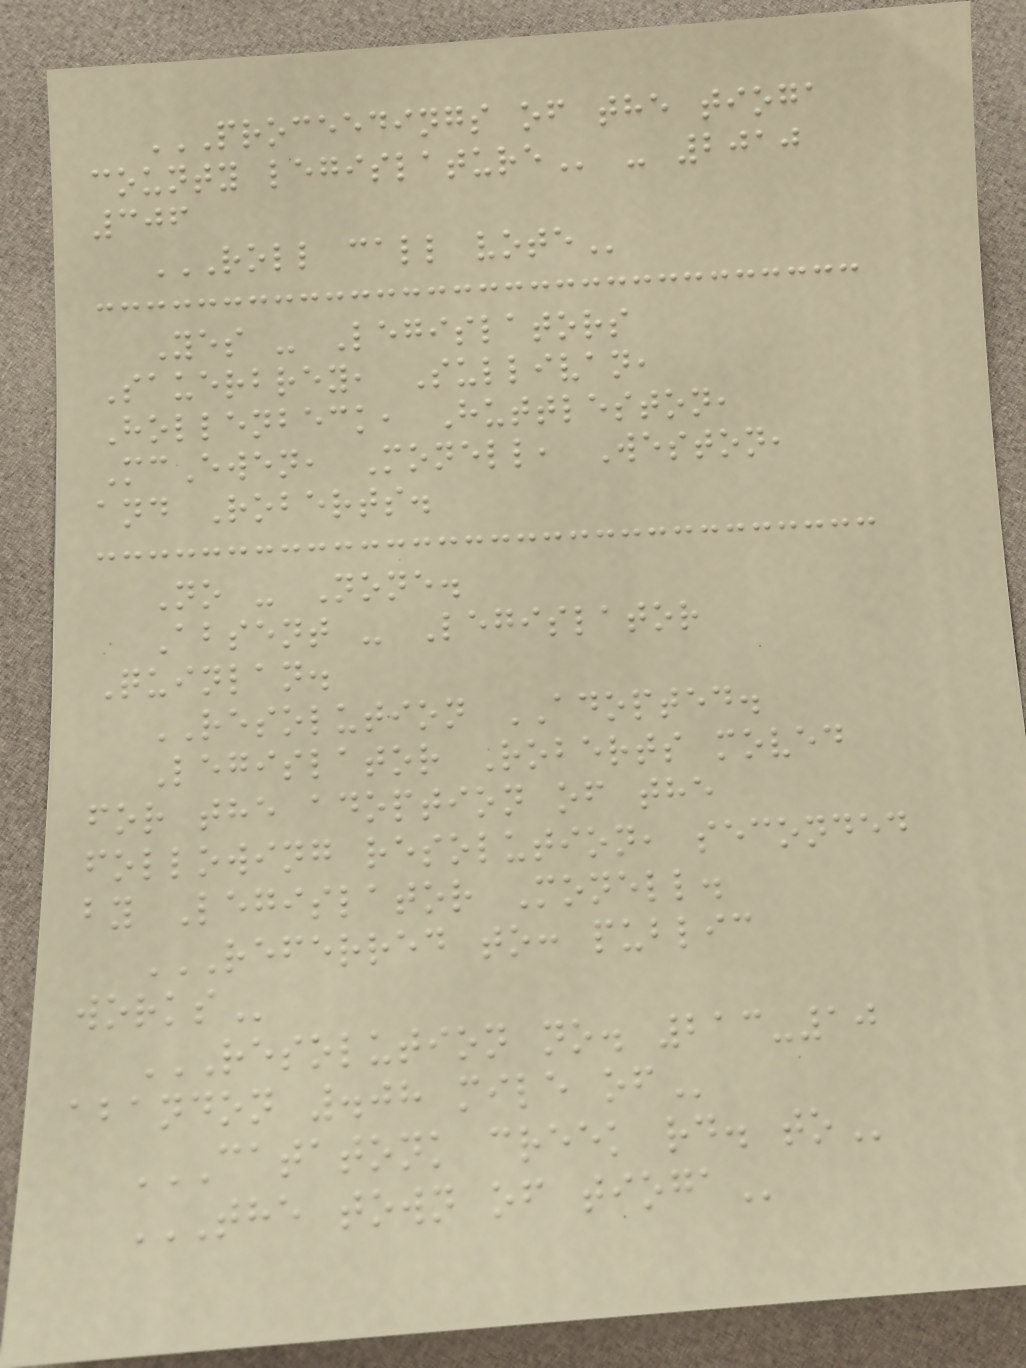PROCEEDINGS OF THE TIOGA
COUNTY LEGISLATURE - 2010
306
ROLL CALL VOTE
Yes - Legislators
Sauerbrey, Sullivan,
Hollenbeck, Huttleston,
McEwen, Monell, Weston,
and Roberts.
No - None.
Absent - Legislator
Quinlan.
RESOLUTION ADOPTED.
Legislator Roberts moved
for the adoption of the
following resolution, seconded
by Legislator Monell.
REFERRED TO: PUBLIC
WORKS
RESOLUTION NO. 213-10
ABANDON .08 MILE OF
CATATONK CREEK RD. TO
THE TOWN OF TIOGA
